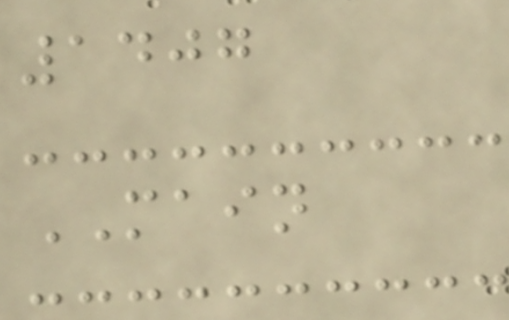1407
MAIN
